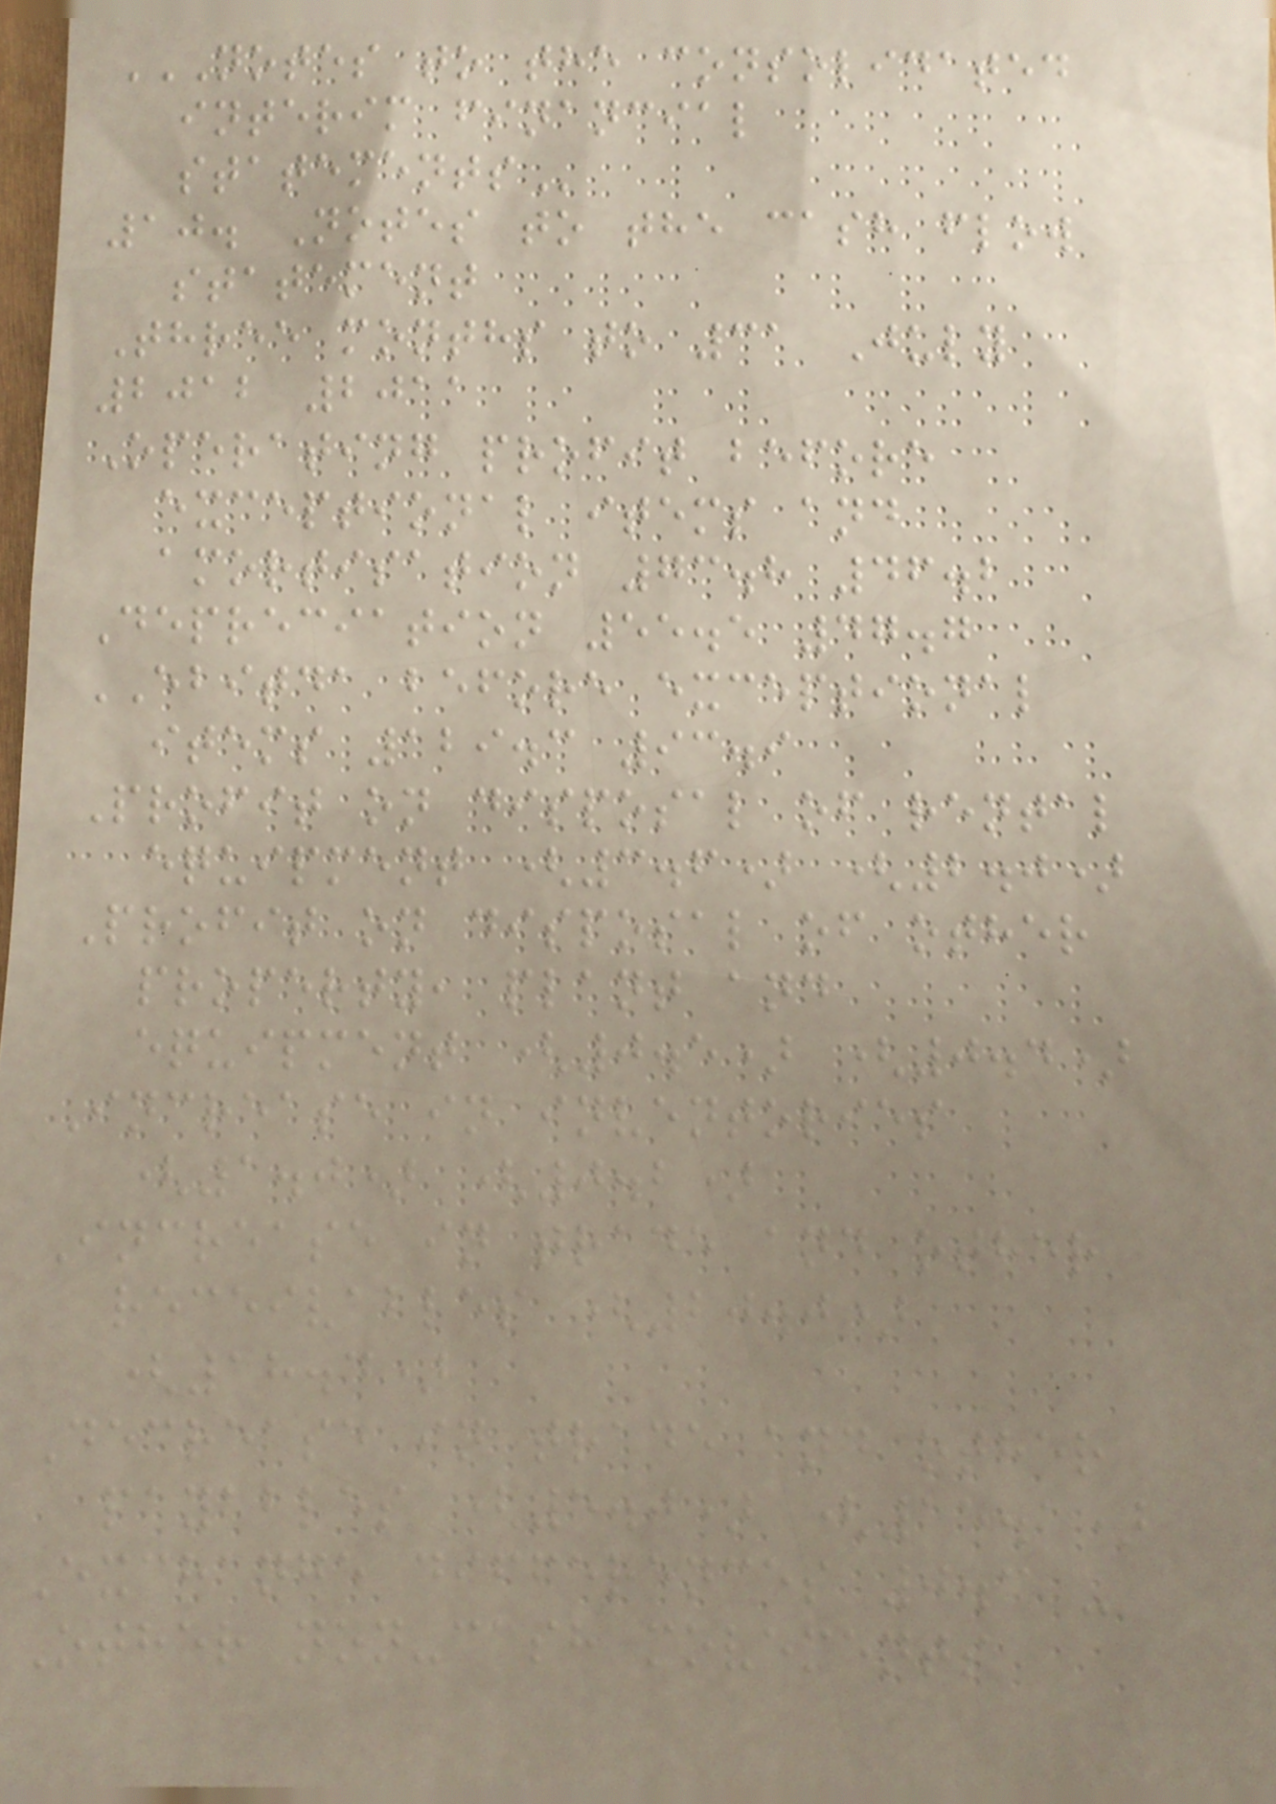NOTES TO THE CONSOLIDATED
INTERIM FINANCIAL
STATEMENTS
10. Notes to the cash flow
statement
Three months to 31 July
2012 2011
Operating profit before
exceptional items and
amortisation 73.8 46.2
Depreciation 55.5 47.7
EBITDA before exceptional
items 129.3 93.9
Profit on disposal of rental
equipment (3.6) (2.0)
Profit on disposal of other
property, plant and
equipment (0.5) (0.4)
Increase in inventories
(1.0) (0.2)
Increase in trade and other
receivables (20.0)
(18.4)
Decrease in trade and other
payables (5.0) (15.1)
Exchange differences 0.3 -
Other non-cash movements
